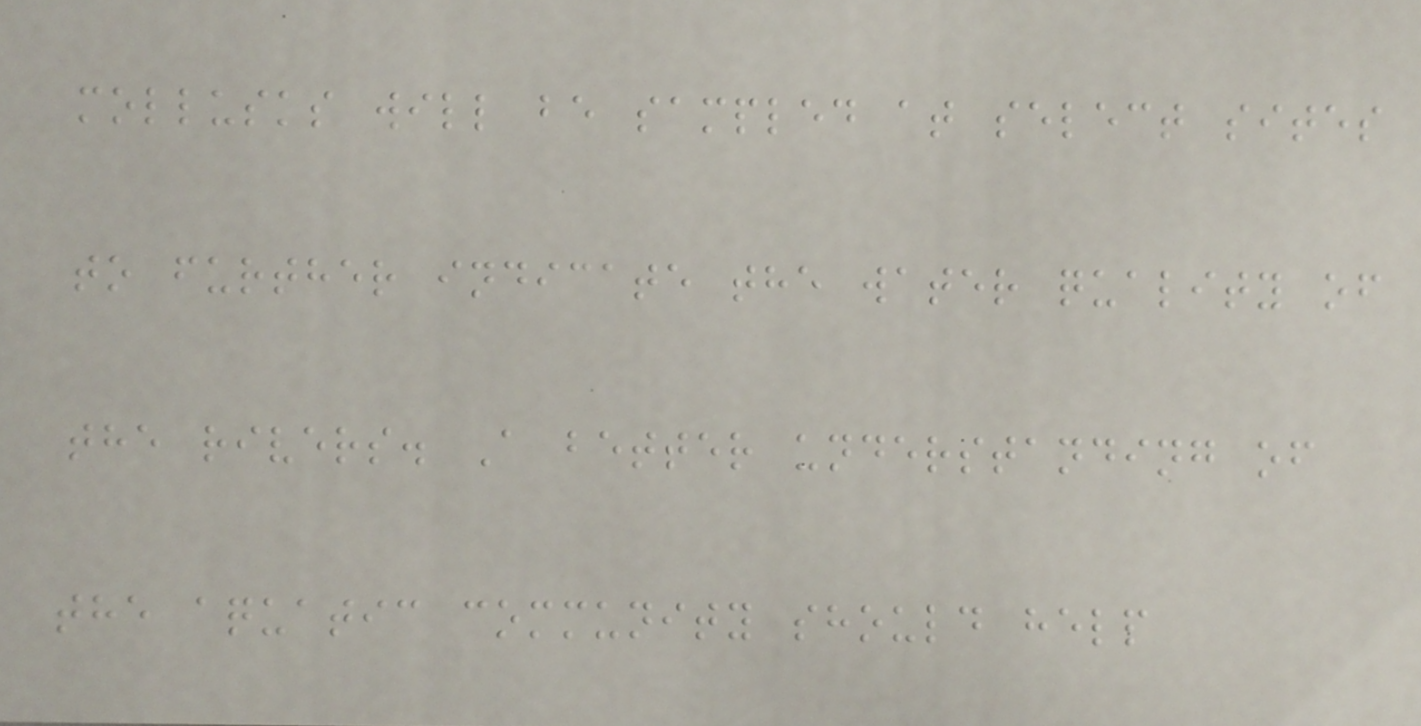mollusks will be sampled at select sites
to further indicate the water quality of
the rivers. A better understanding of
the aquatic community should help
